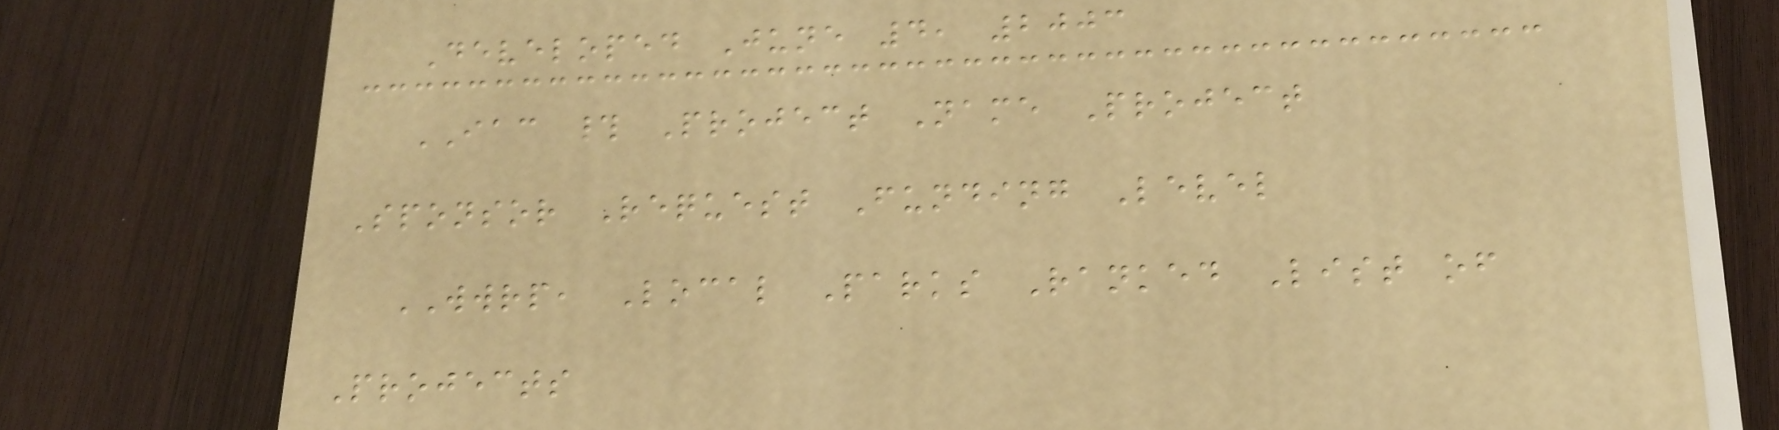Developed June 4, 2003
IAC # Project Name Project
Sponsor Request Funding Level
WWRP, Local Parks Ranked List of
Projects
